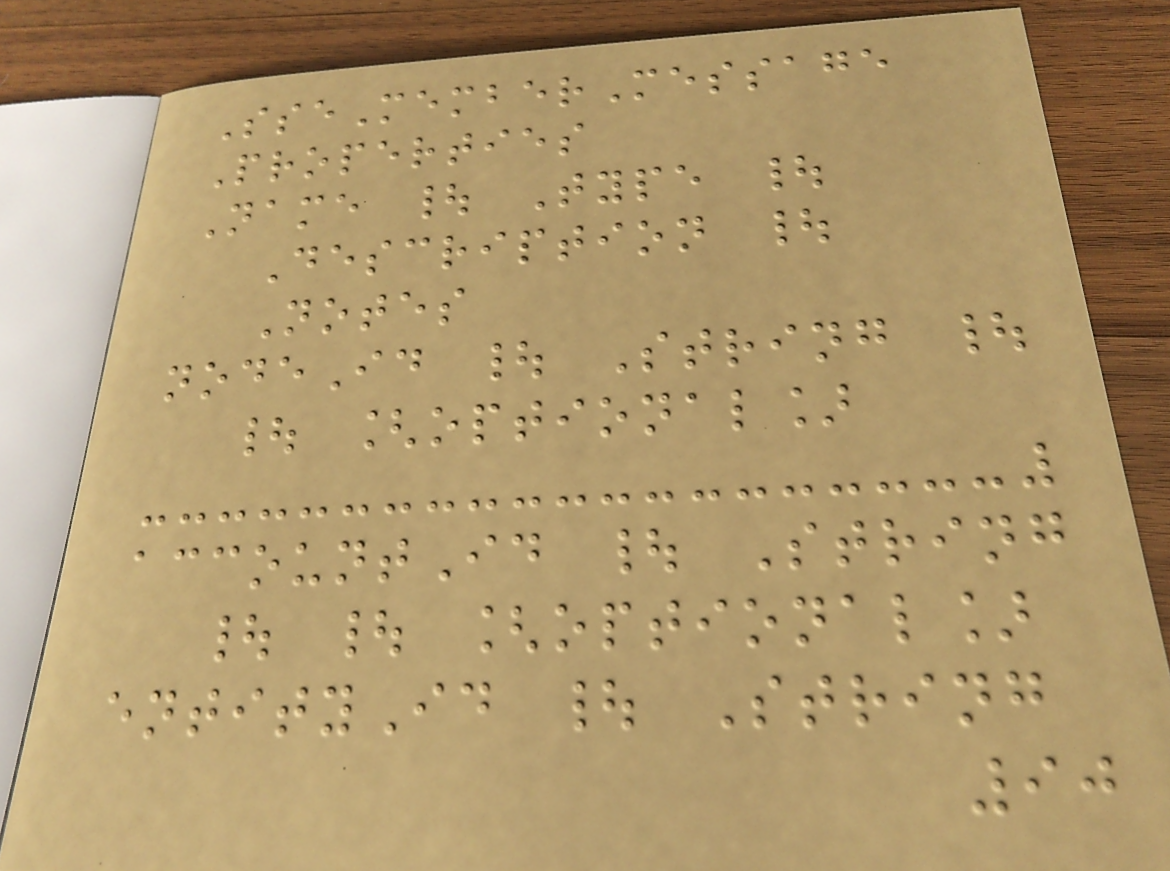SseMemberMessage
Properties
Name | Type |
Description |
Notes
nodeId | String |
| [optional]
accountId | String
| | [optional]
entityId | String
90
